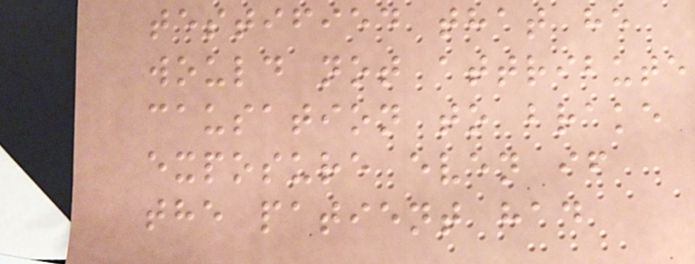testified that he
would not attribute
causation to brake
exposure even if
the patient had
